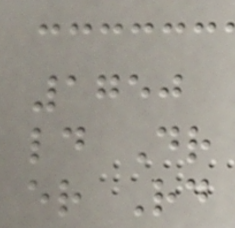1750
ld Dr
er Rd
